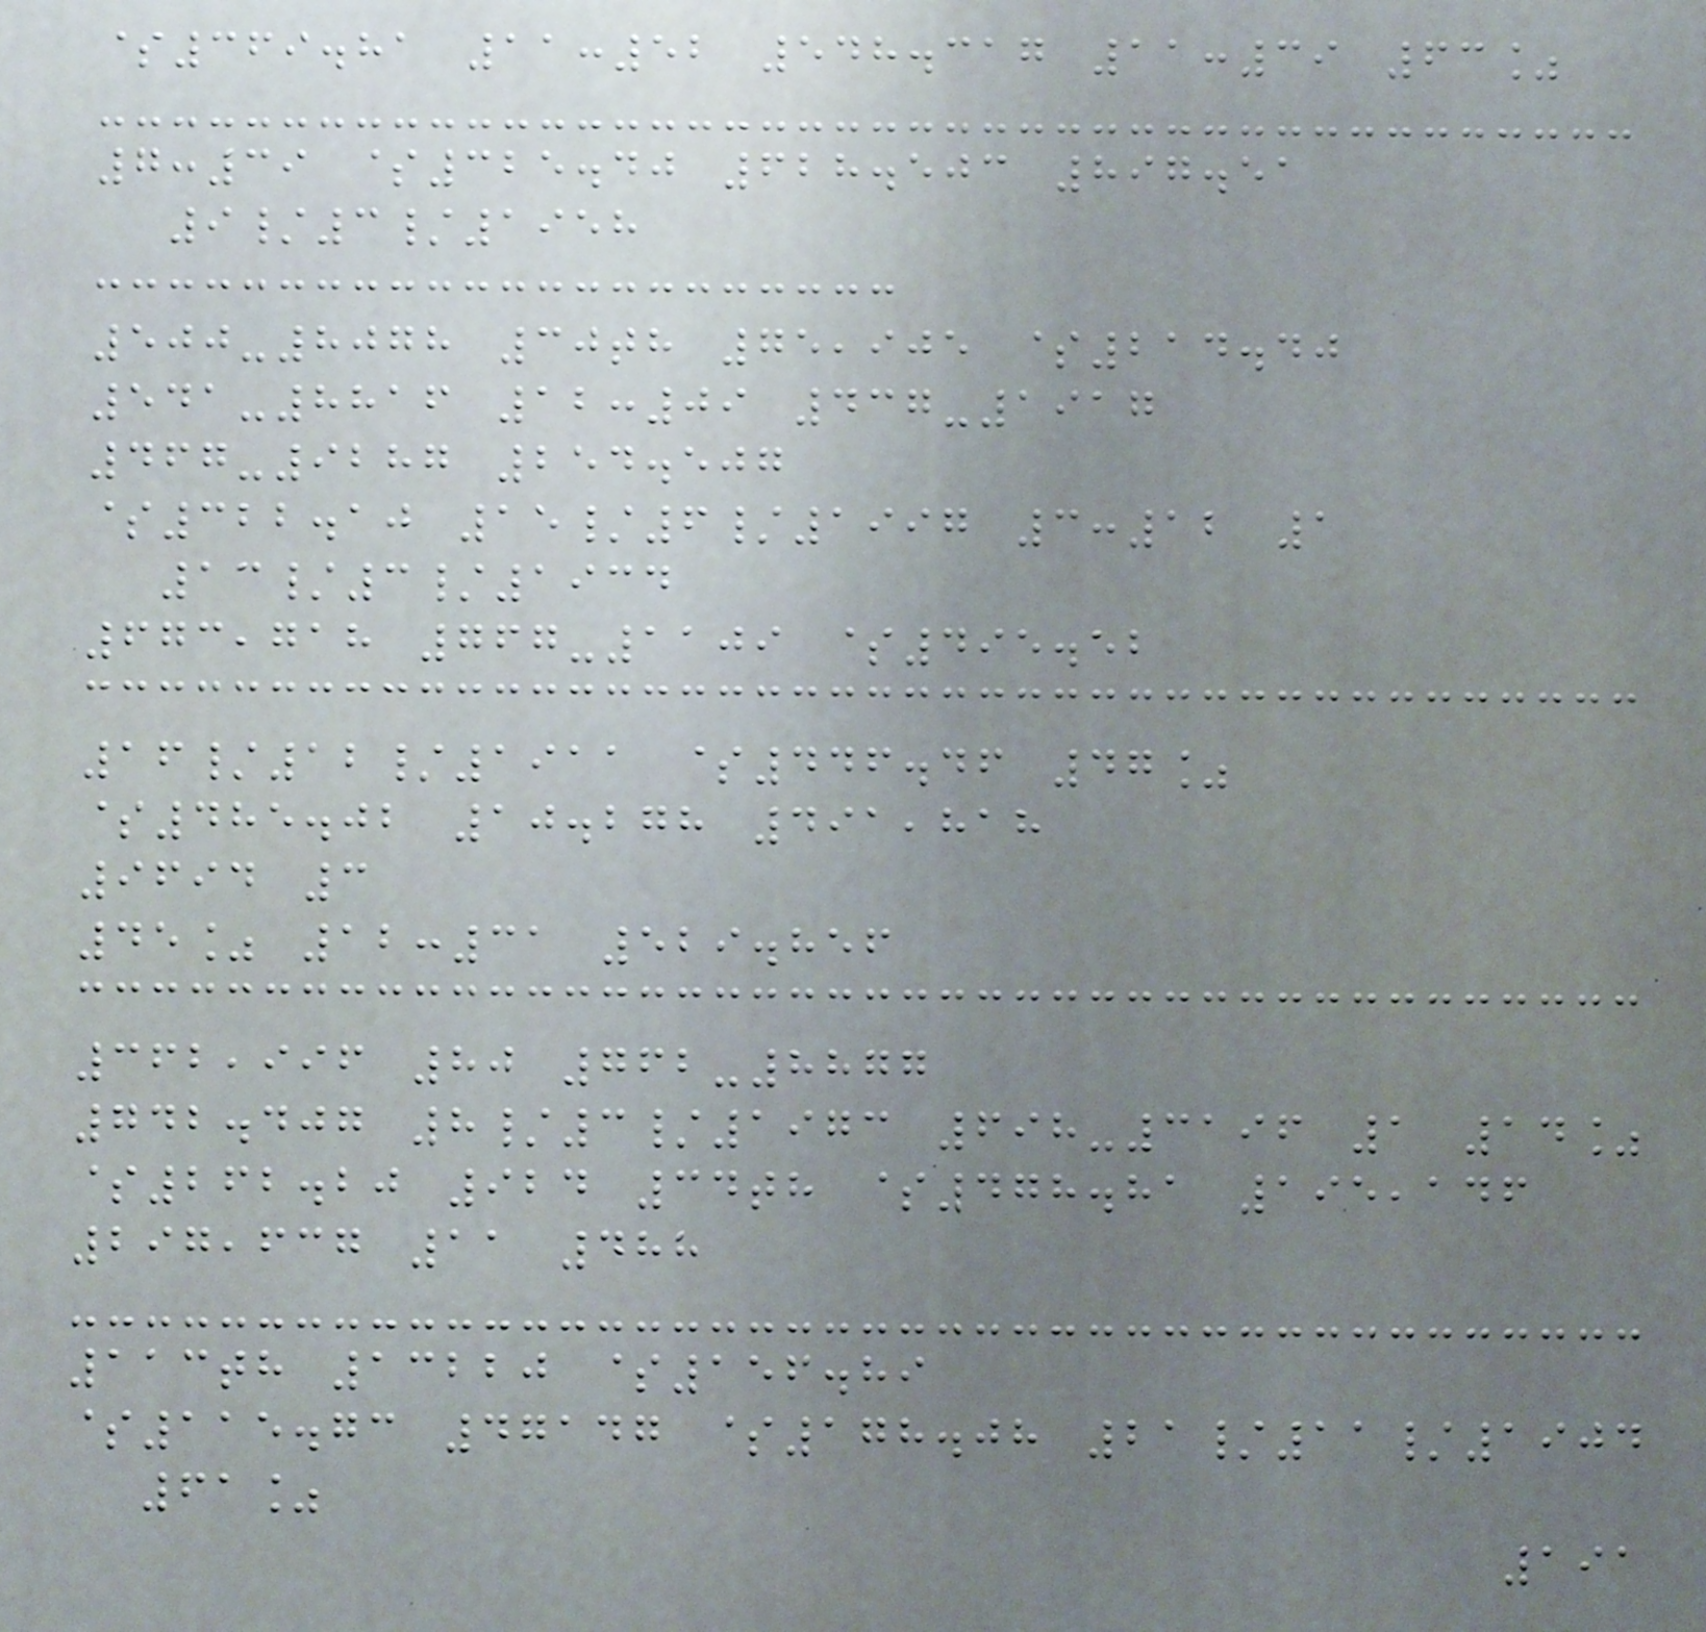$369.81 11:52 548.317 11:39 63%
7:39 $325.40 628.503 897.51
9/3/1958
500-8078 30th 75,905 $214.40
541-8816 12:09 437-1917
467-9287 254.507
$322.10 15/6/1997 3:12 1
13/3/1934
673,718 767-1109 $495.52
16/12/1911 $446.46 47%
$485.02 10.278 491,818
9694 3
45% 12:31 529.856
362,996 80 762-8877
742.407 8/3/1973 698-3196 1 14%
$262.20 924 34th $478.81 195,146
297,637 11 488
113th 13220 $156.89
$115.73 47147 $178.08 21/11/1904
61%
191
